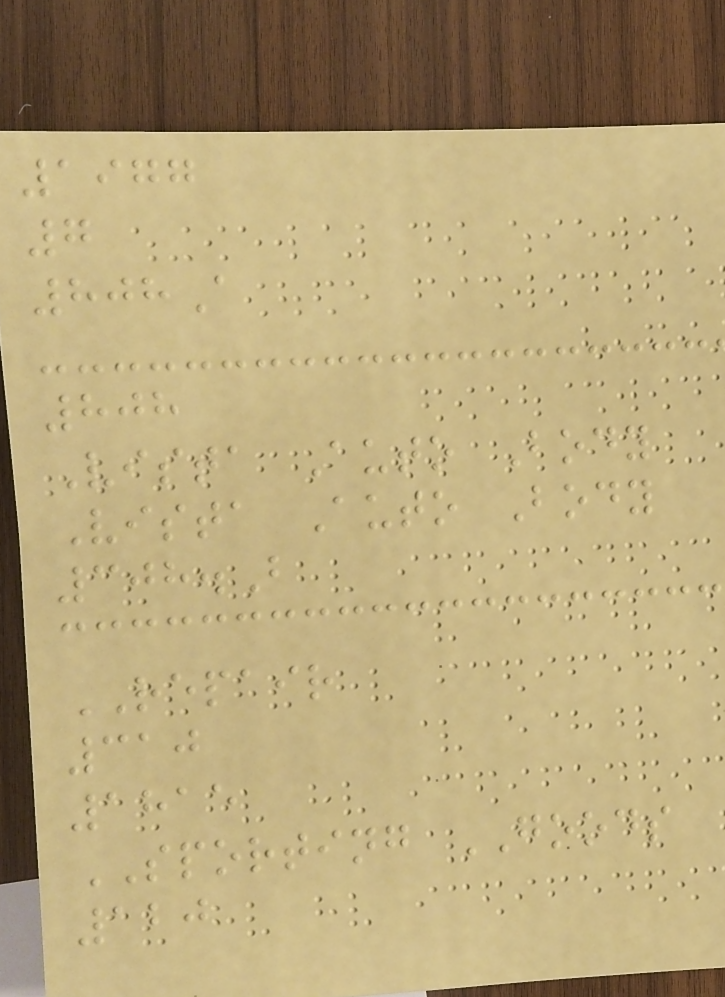1977
7
808A
808
Vista Auto Body
Vista Auto Body
308.B
REPAIR
310
1815
SPORTING GOODS
120
